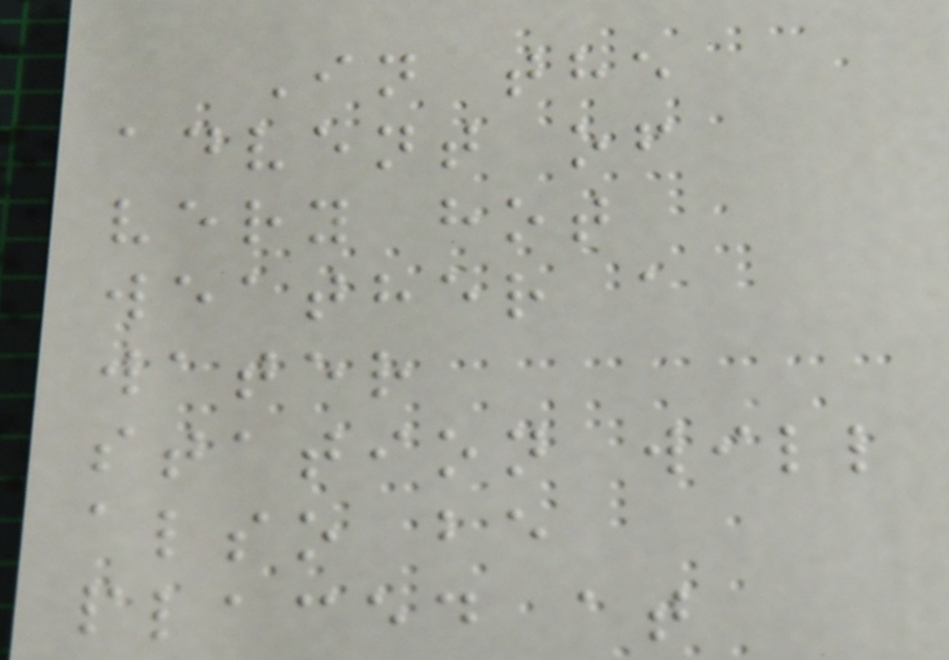In the
advent of
very hot
weather a
water
station will
also be
placed at
